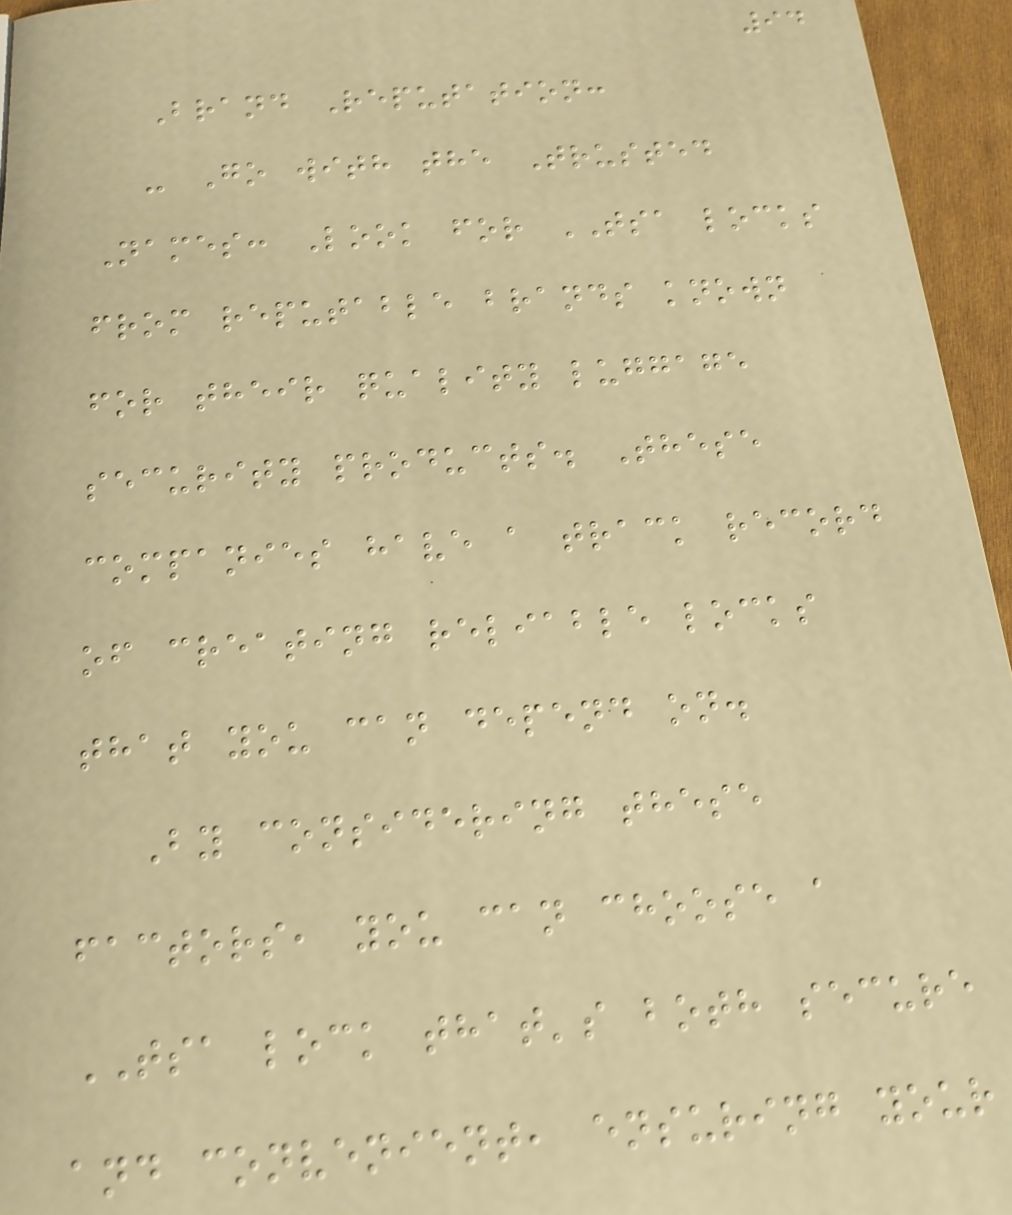94
Brand Reputation:
- Go with the Trusted
Names: Look for TSA locks
from reputable brands known
for their quality luggage
security products. These
companies have a track record
of creating reliable locks
that you can depend on.
By considering these
factors, you can choose a
TSA lock that's both secure
and convenient, ensuring your
